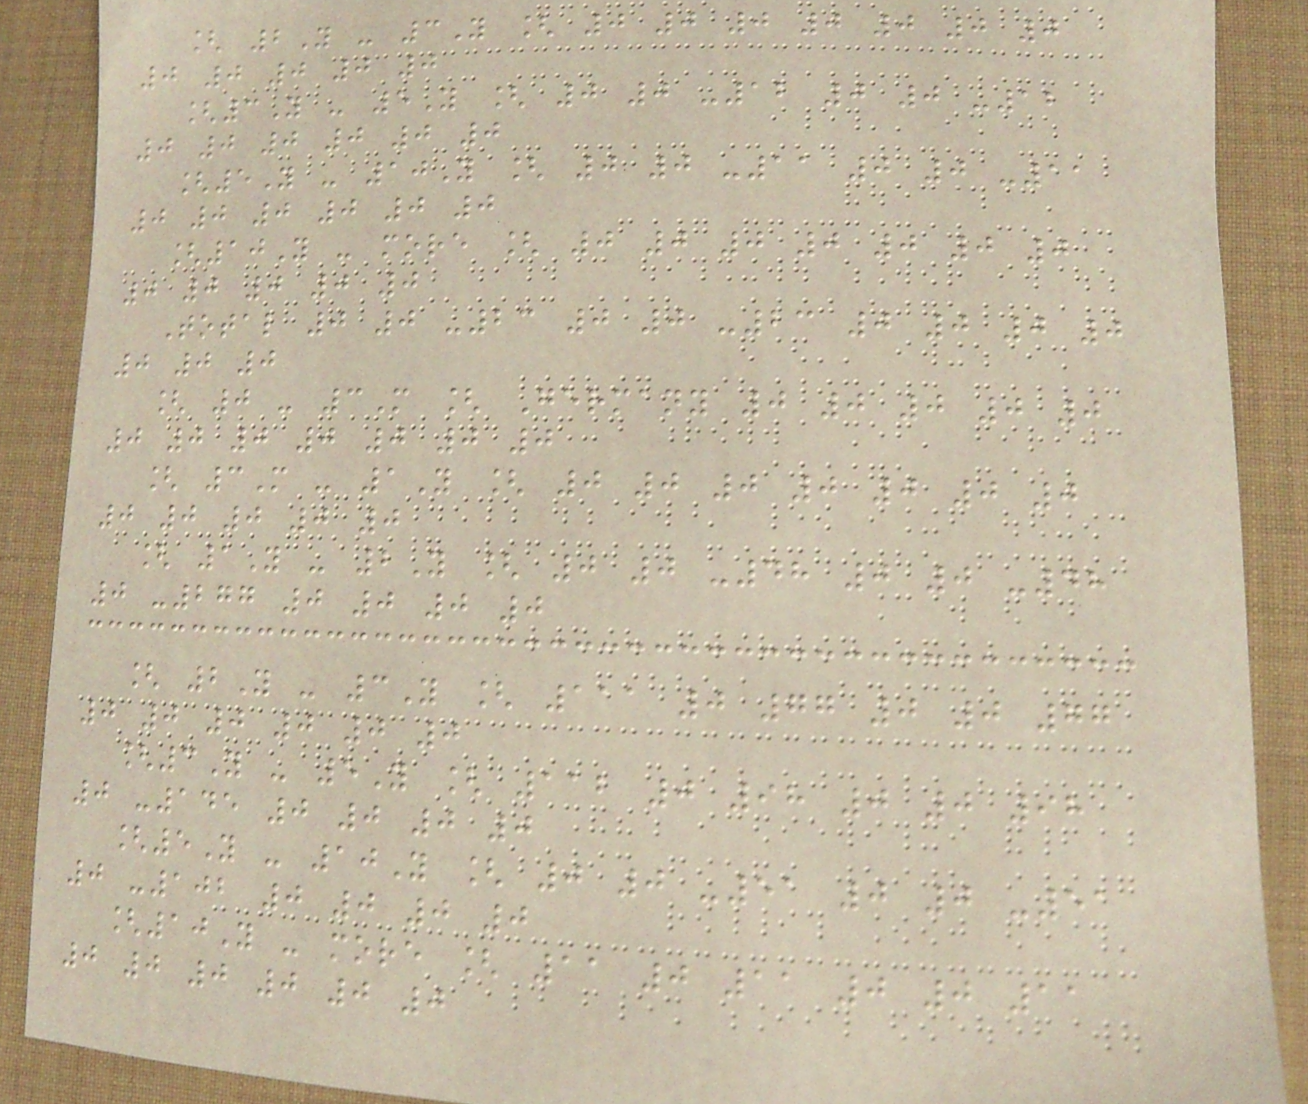[ 2Y - 3Y [ 0 0 0 0 0 0 0
0 0 0 0 0
[3Y - 5Y [ 0 0 -12 0 0 -12
0 0 0 0 0 0
[5Y - 10Y [ 0 0 -11 0 0 -11
0 0 0 0 0 0
[10Y - more [ 0 0 0 0 0 0 0
0 0 0 0 0
Total 0 0 -23 0 0 -23 0 0 0 0
0 0 0
[ 0 - 3M [ Germany 0 0 0 0 0
0 0 0 0 0 0 0
[ 3M - 1Y [ 0 0 0 0 0 0 0
0 0 0 0 0
[ 1Y - 2Y [ 0 0 -48 0 0 -48
0 -277 0 0 0 0
[ 2Y - 3Y [ 111 0 77 0 0 77
0 0 0 0 0 0
[3Y - 5Y [ 112 0 98 0 0 98
0 -145 0 0 0 0
[5Y - 10Y [ 0 0 -51 0 0 -51
0 -102 0 0 0 0
[10Y - more [ 11 0 11 0 0 11
0 0 0 0 0 0
